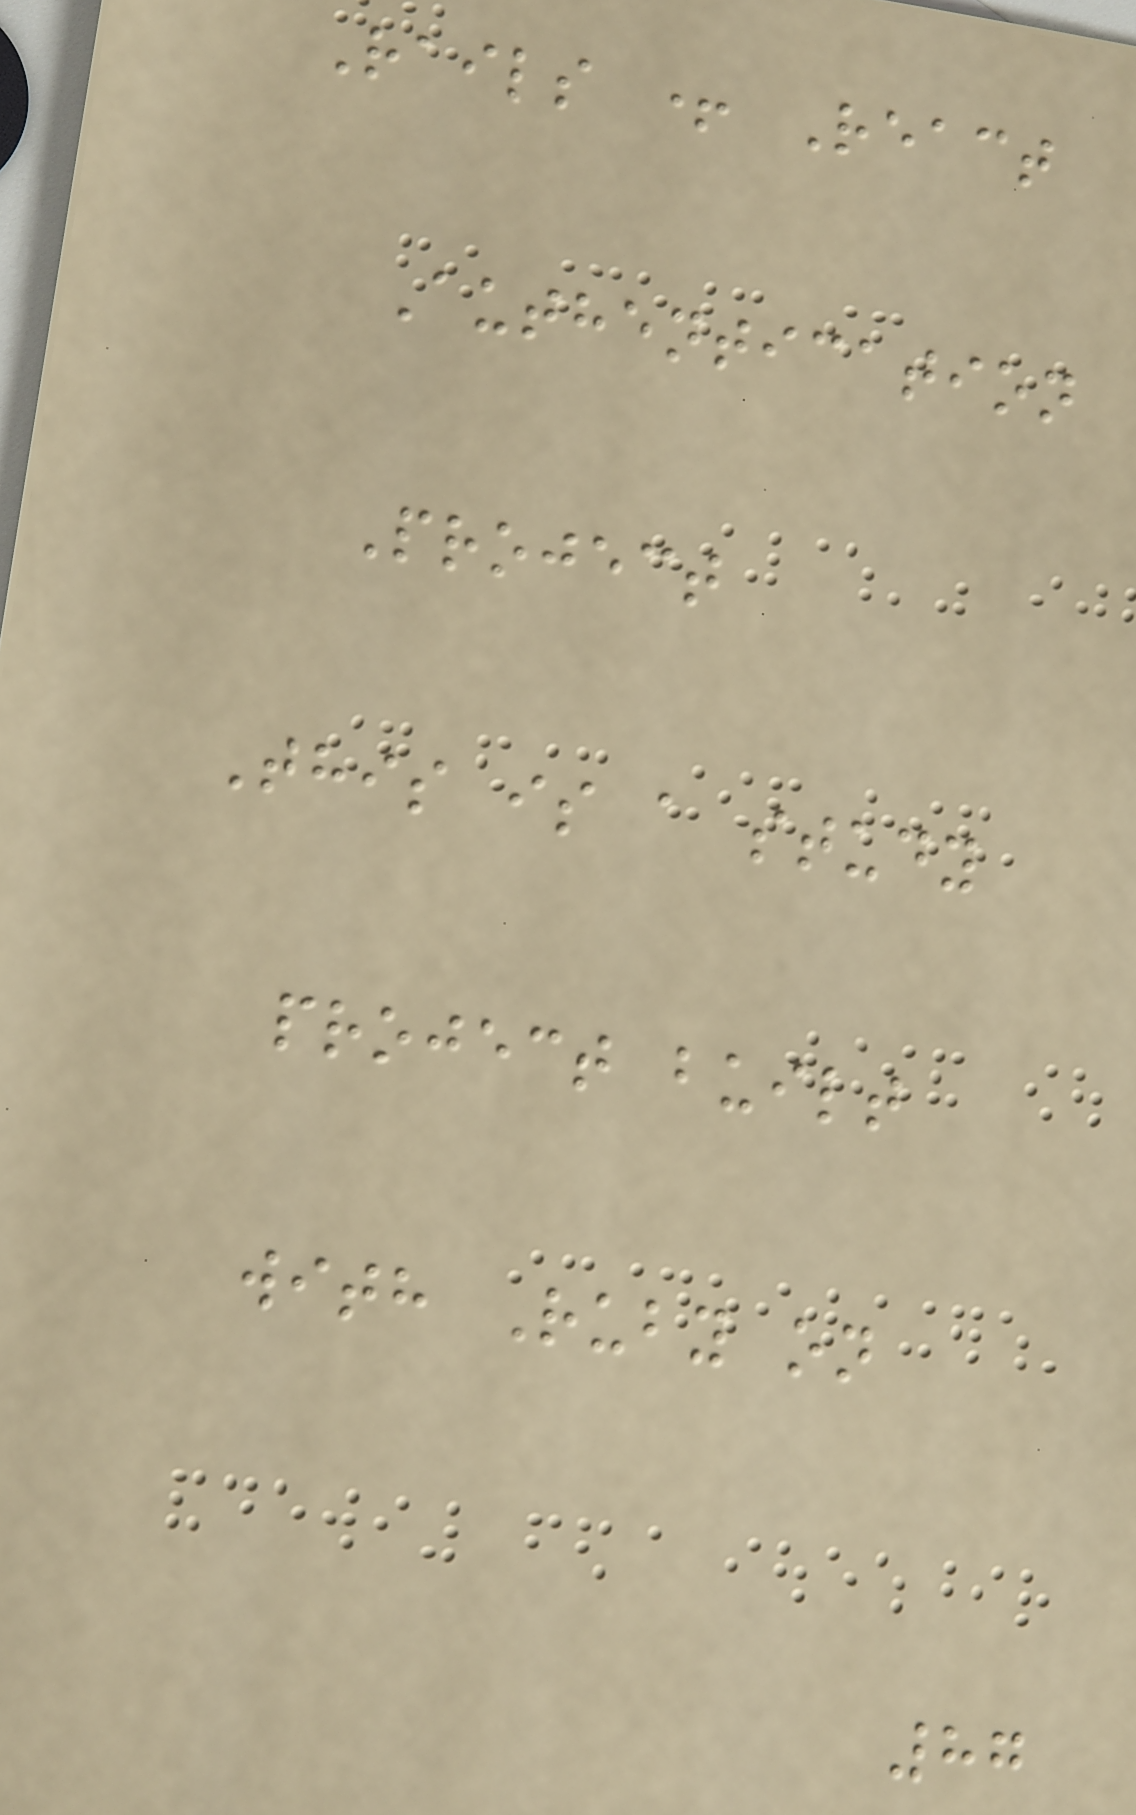Rails + React
Authentication
Project
This is a study
project built
with Ruby on
87
